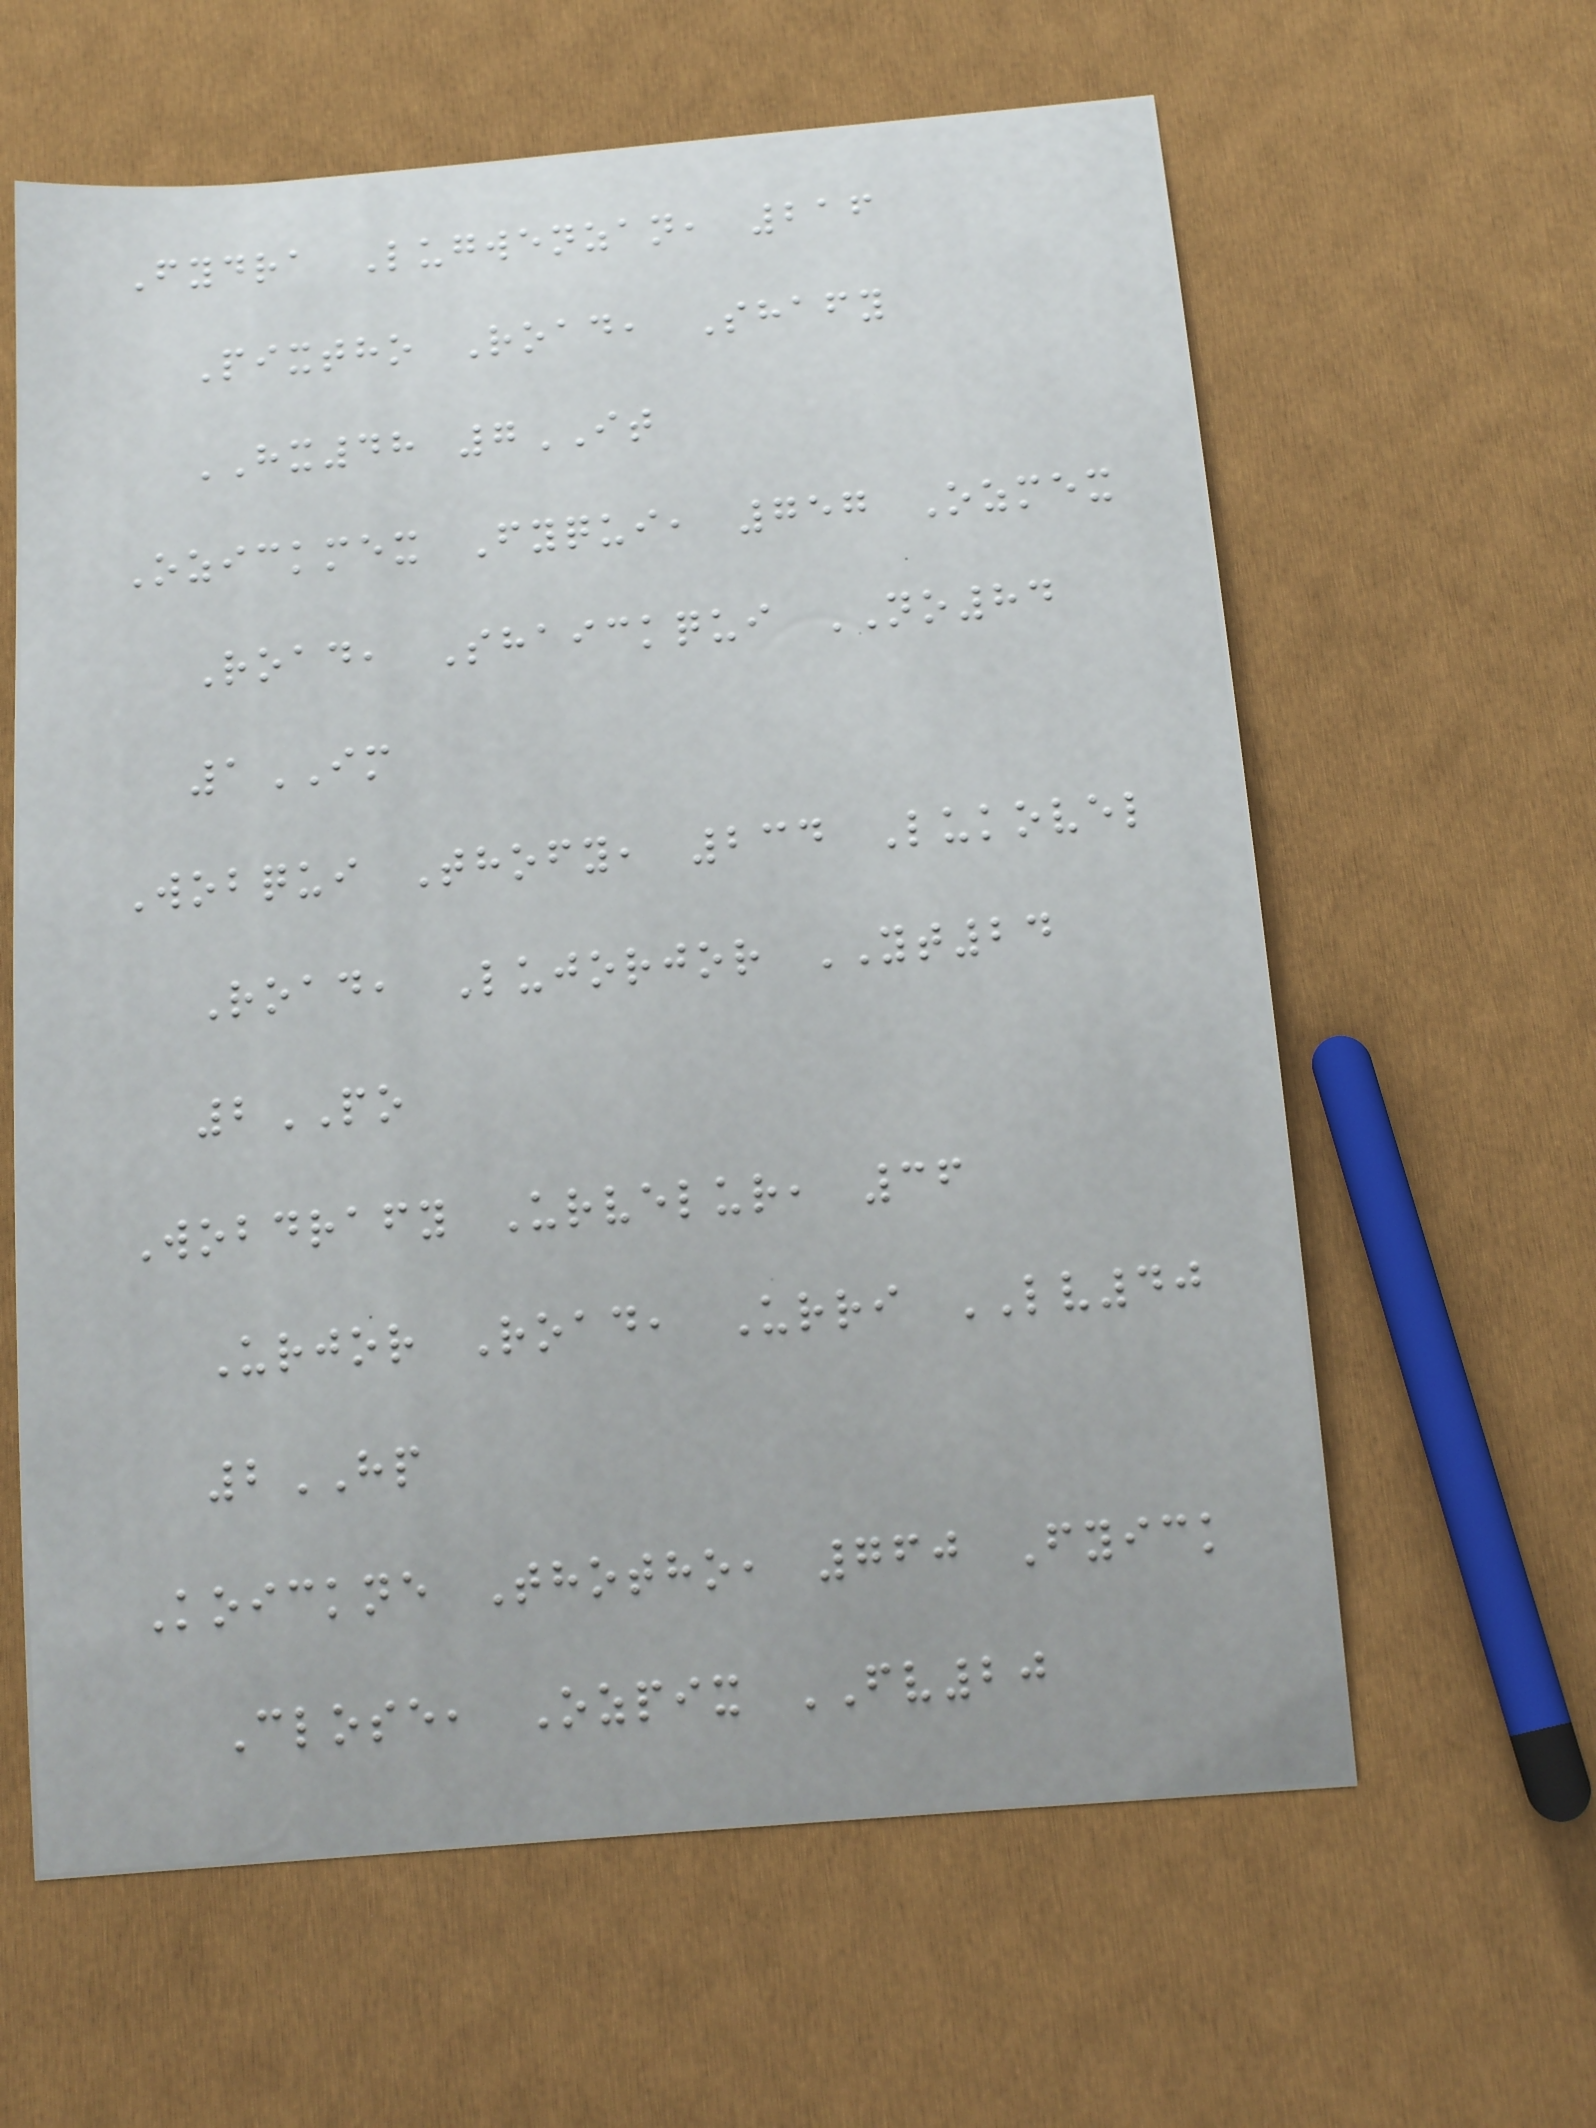Fydra Lugwenzan, 216
Pixtho Road, Shafy
HX48 7IT
Ozickmex Fyqui, 757 Ozmex
Road, Shaickqui NO84
1IM
Wobqui Thofy, 234 Lukovel
Road, Lujorjor YT24
2PO
Wobdrafy Urvelur, 36
Urjor Road, Urri LV40
2HP
Koickne Thotho, 760 Fyick
Close, Ozpix FV20
